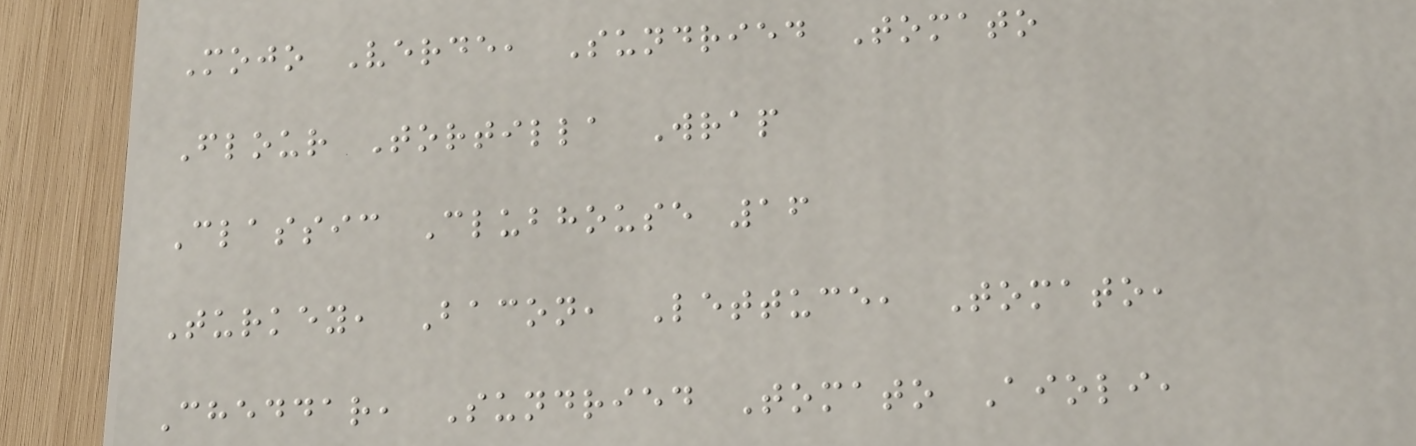Mojo Verde, Sundried Tomato
Flour Tortilla Wrap
Classic Clubhouse 16
Turkey, Bacon, Lettuce, Tomato,
Cheddar, Sundried Tomato Aioli,
